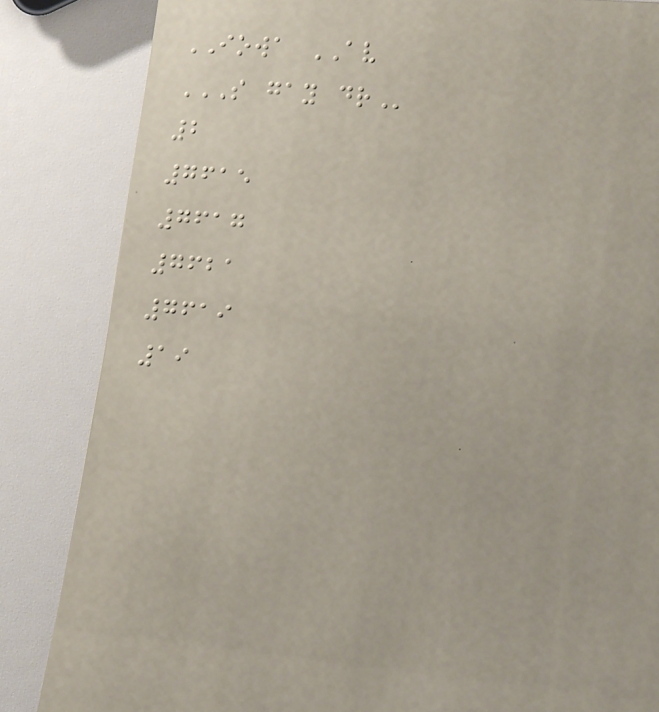IOWA AV
S GAY DR
2
7615
7617
7621
7619
19
